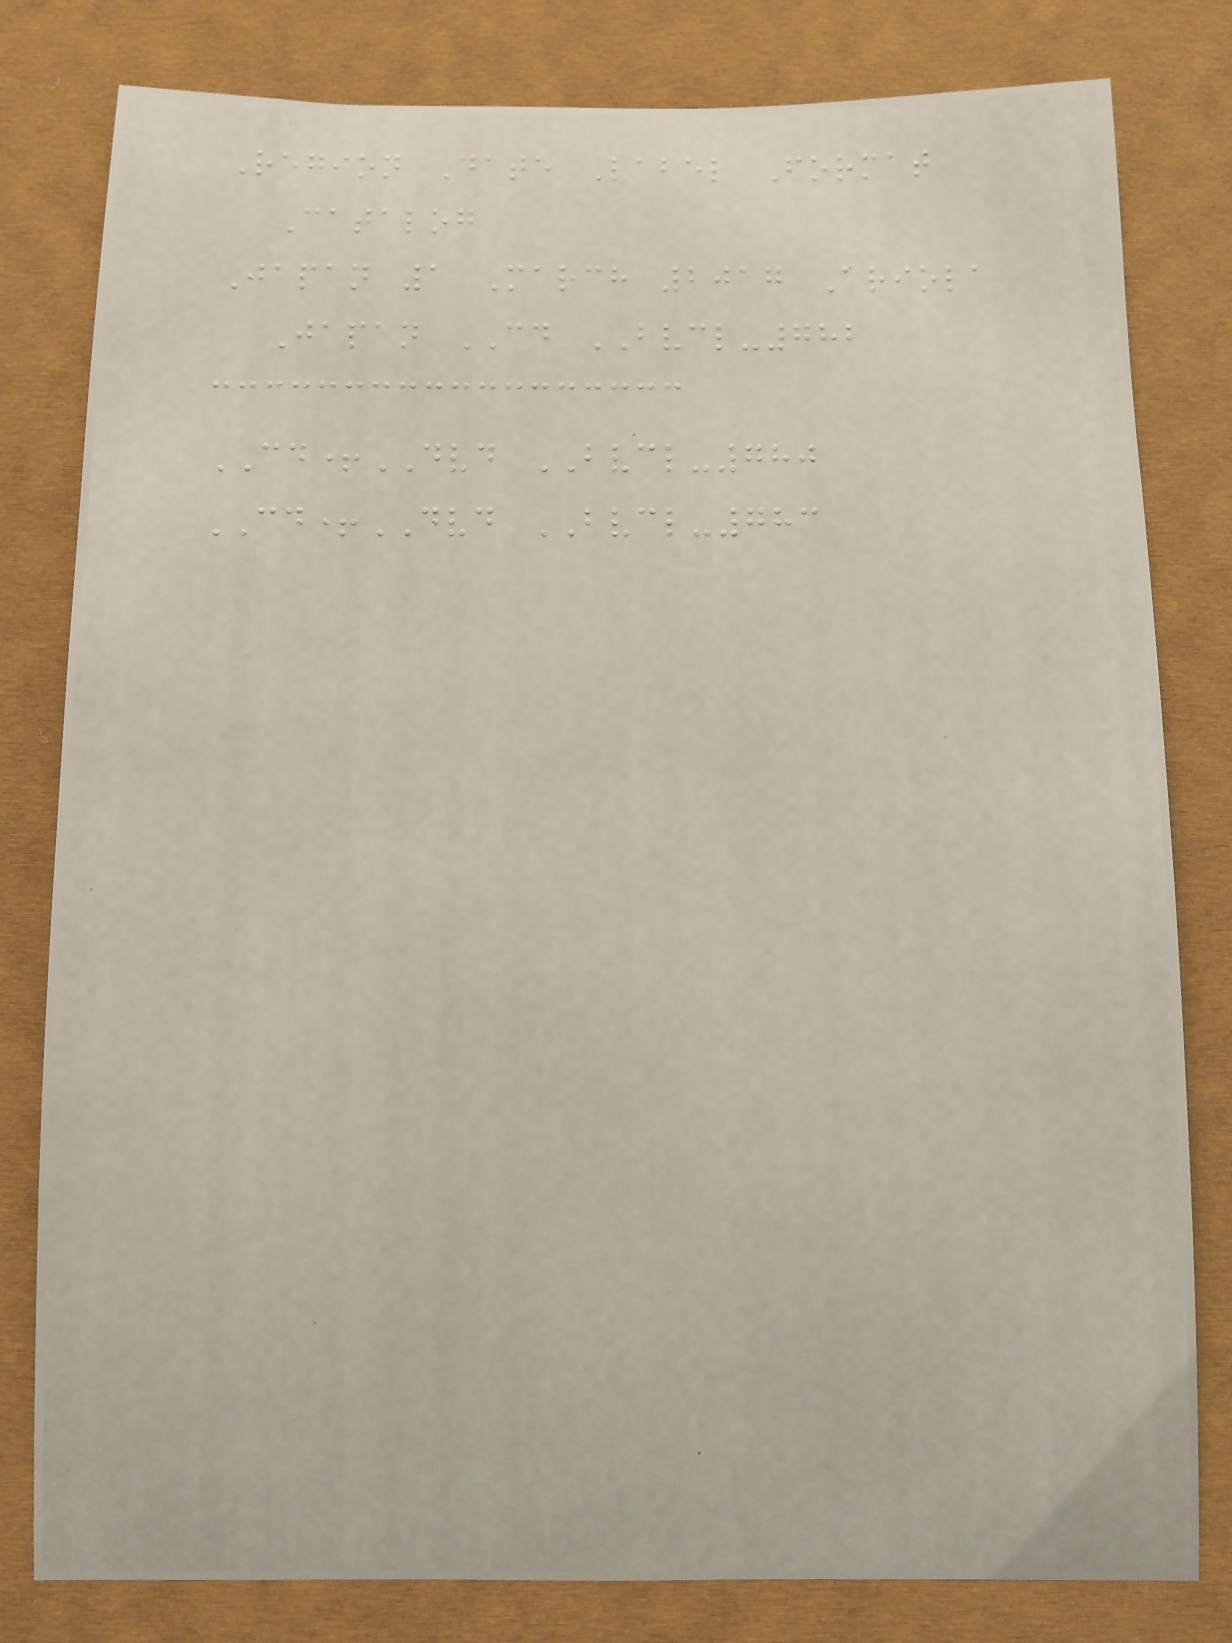Region Date Label Format
Catalog
Japan 1 March 2017 Ariola
Japan CD BVCL-782
CD+DVD BVCL-780
CD+DVD BVCL-783
